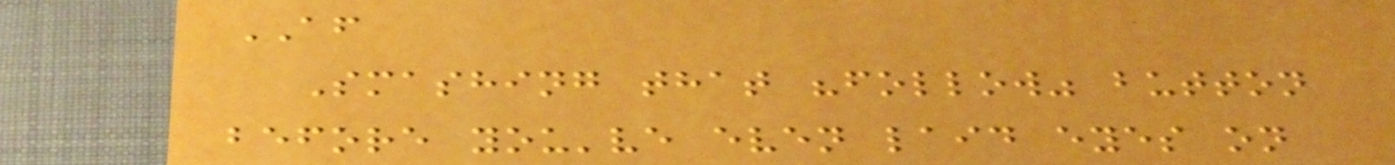AF
Smashing that "follow" button
before you've even laid eyes on
